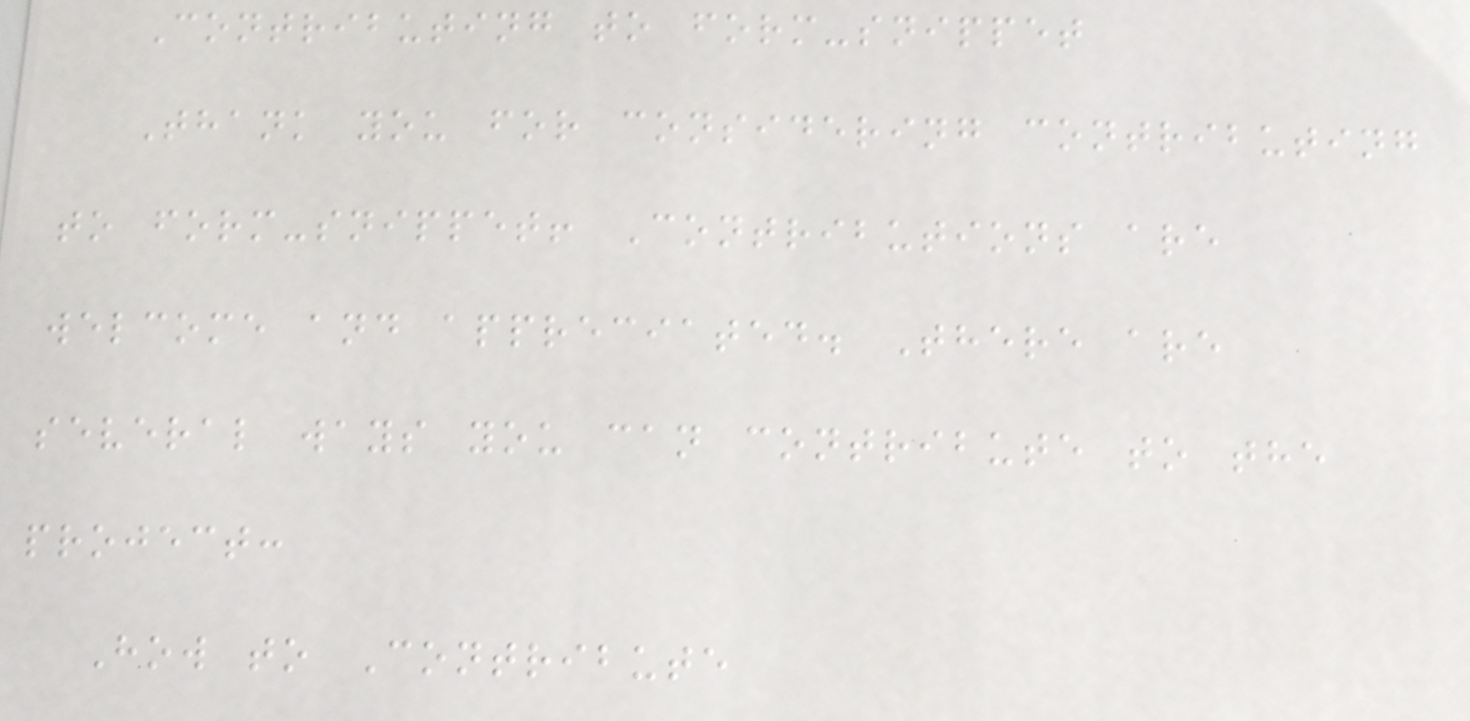Contributing to form-snippet
Thank you for considering contributing
to form-snippet! Contributions are
welcome and appreciated. There are
several ways you can contribute to the
project:
How to Contribute
